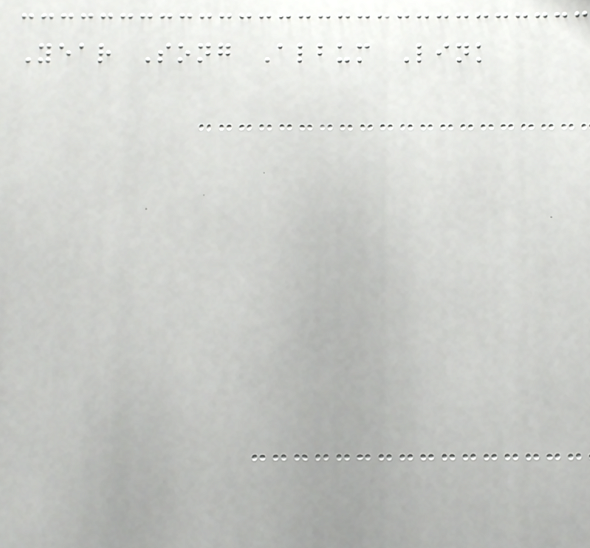Year Song Album Link
